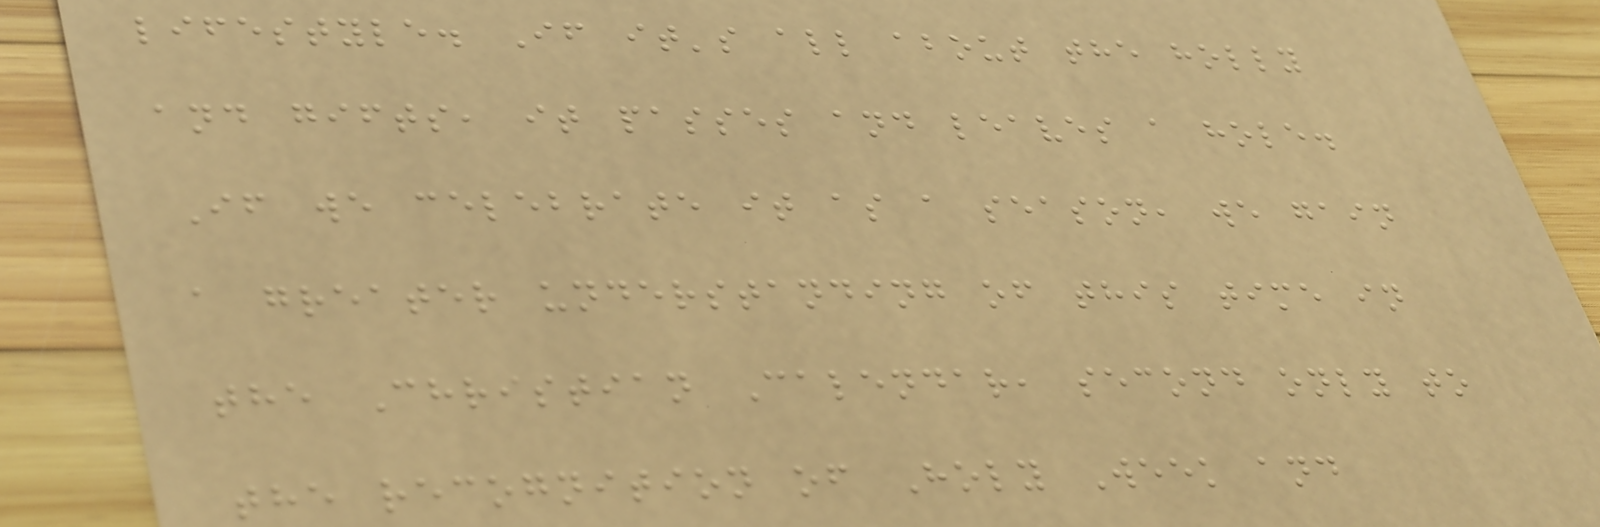lifestyle. If it's all about the holly
and gifts, it passes and leaves a hole.
If we celebrate it as a season, we gain
a greater understanding of this time in
the Christian Calendar, second only to
the recognition of Holy Week and
